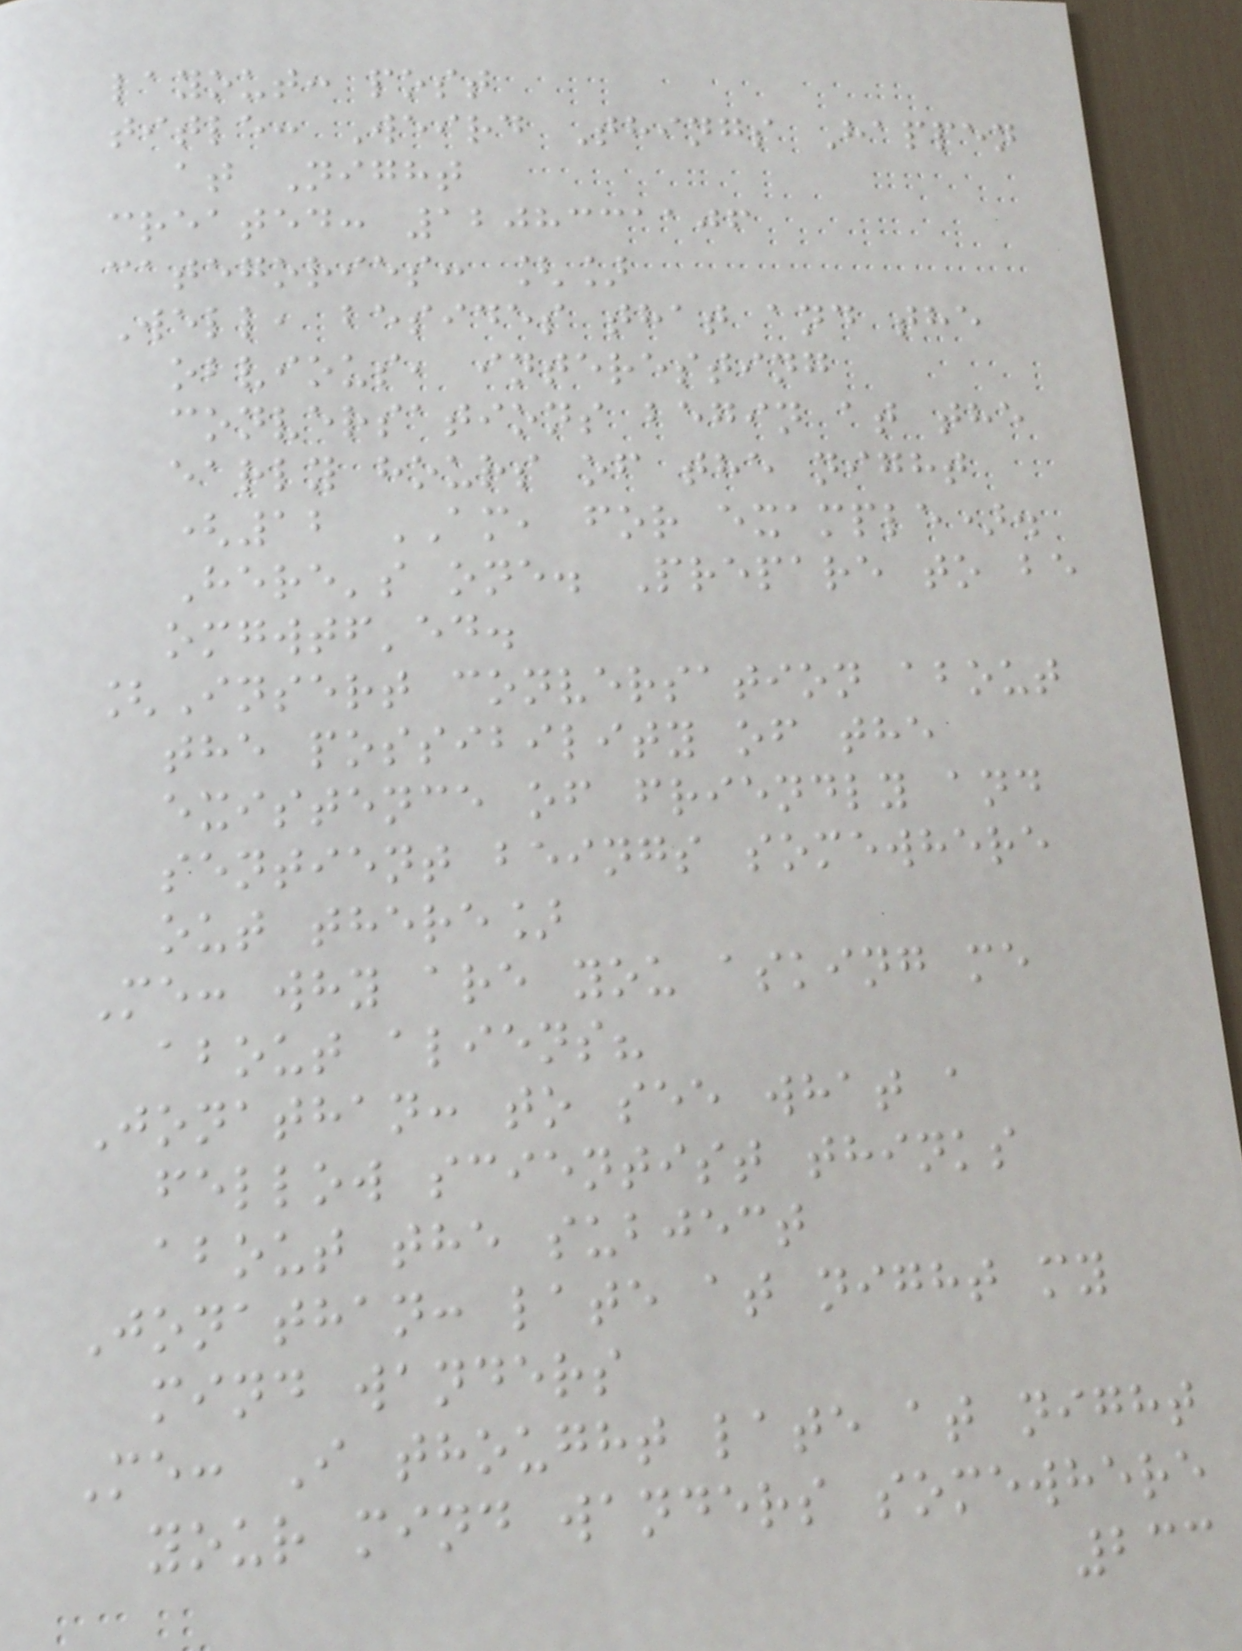layout: post
title: Weird Things Happen
at Night
created: 1208331106
categories: []
Well, besides that and the
obvious, interesting
conversations begin at the
early hours of the night
(12 AM, for example).
Here's one. Prepare to be
omgwtf'ed.
[Insert conversation about
the possibility of the
existence of friendly and
sentient beings somewhere
out there]
Me: why are you asking me
about aliens?
Jonathan: to see what a
fellow scientist thinks
about the subject
Jonathan: late at night my
mind wanders
Me: I thought late at night
your mind wanders somewhere
233
